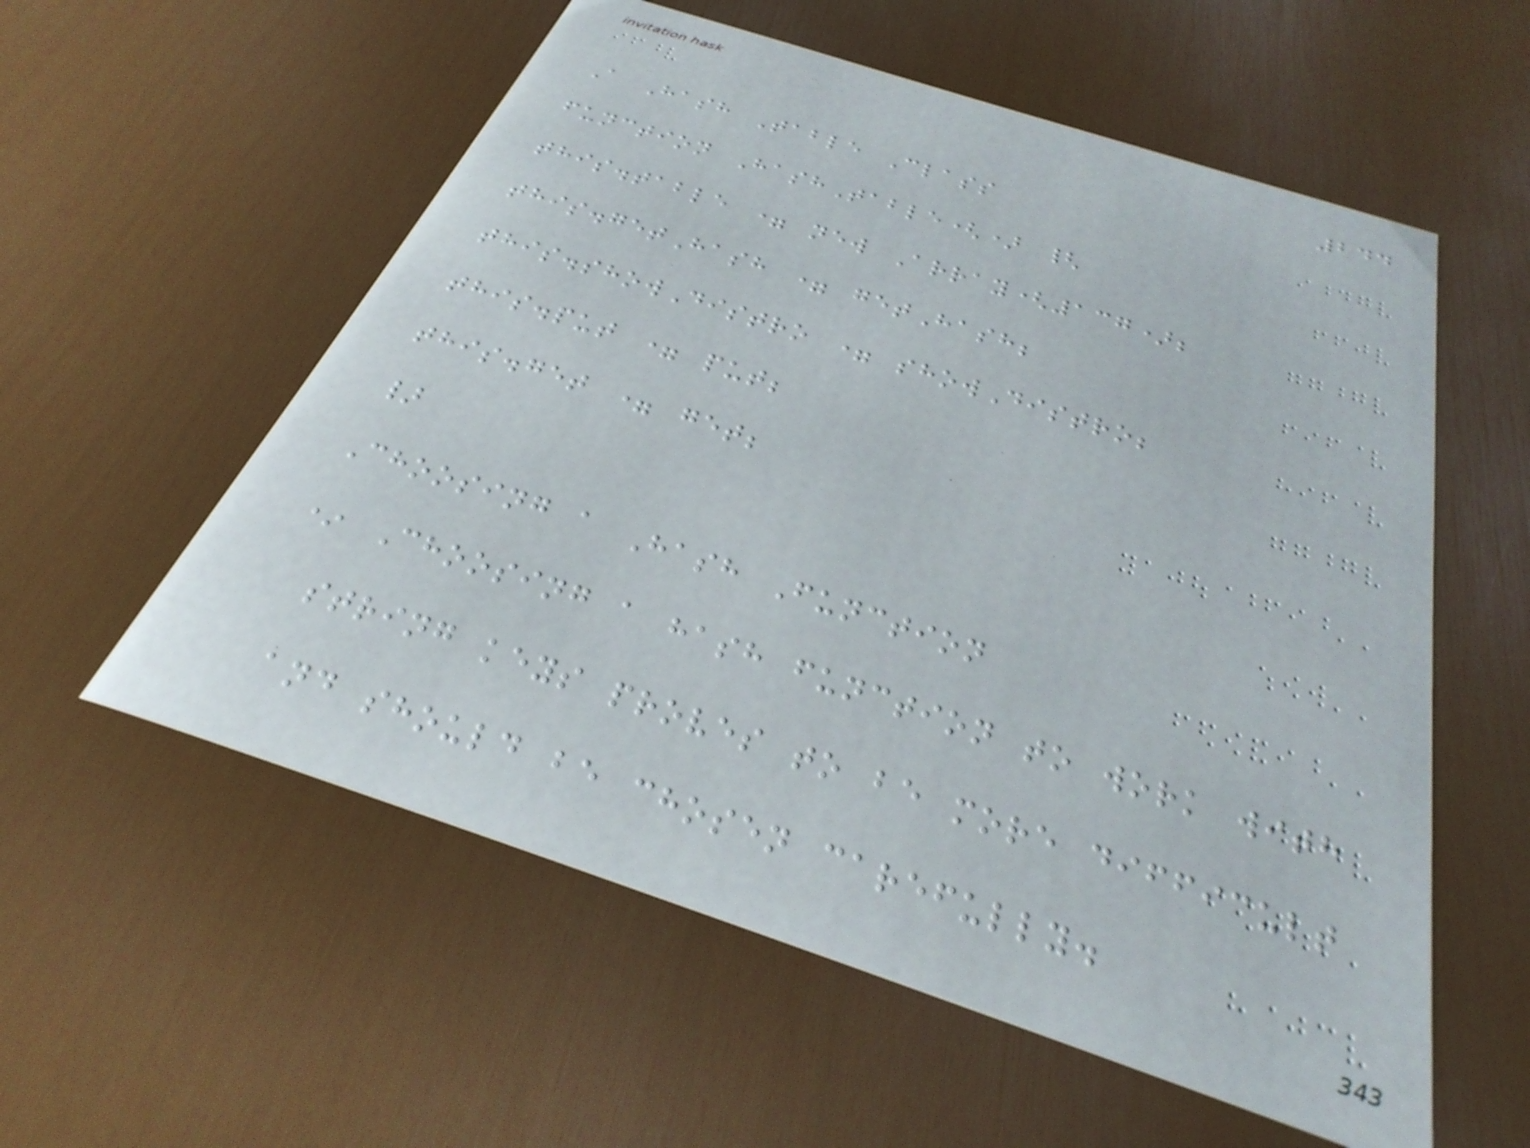244
A Hash Table Class
function HashTable() {
this.table = new Array(137);
this.getHash = getHash;
this.showDistro = showDistro;
this.put = put;
this.get = get;
}
Choosing a Hash Function
* Choosing a hash function to work with
string keys proves to be more difficult
and should be chosen carefully.
